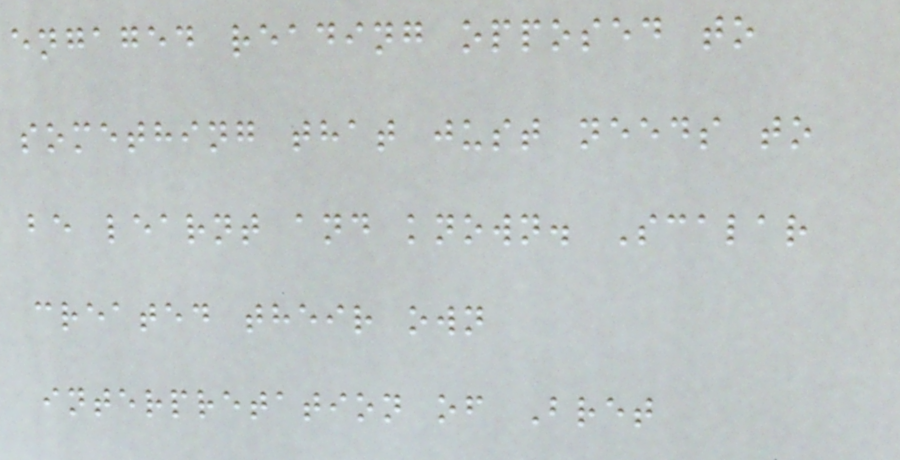engaged reading opposed to
something that just needs to
be learnt and known. Scalar
created their own
interpretation of Bret
